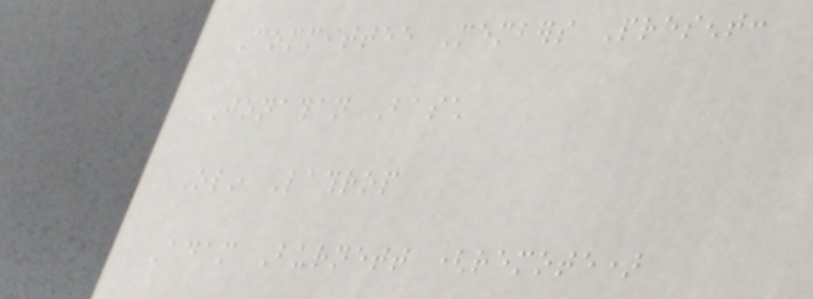Committee Members Present:
Jonathan Basch
Olin Lathrop
Adam Burnett (remote)
